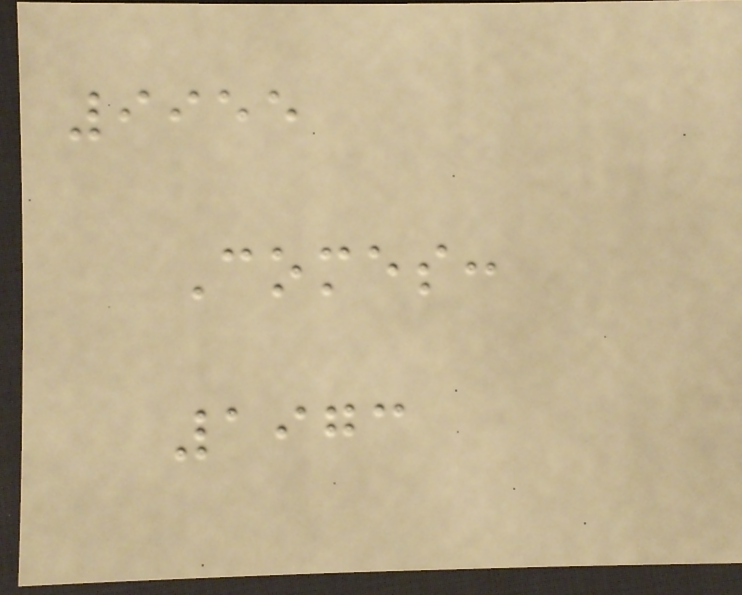9955
Comes:
1973
